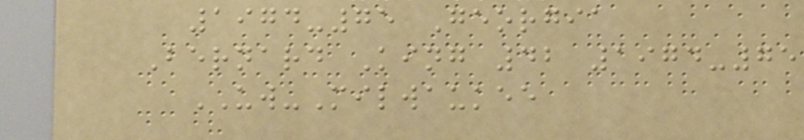1974-75 Georgia
Bernard King 42 1974-75
UW-Milwaukee
